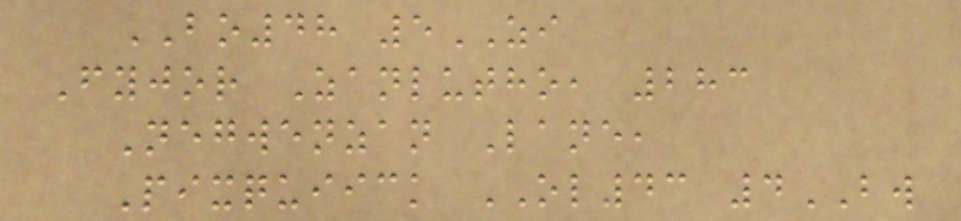BO48 5ZI
Fyjor Zanlutho, 283
Negwenzan Lane,
Pixquiick OL43 4BW
